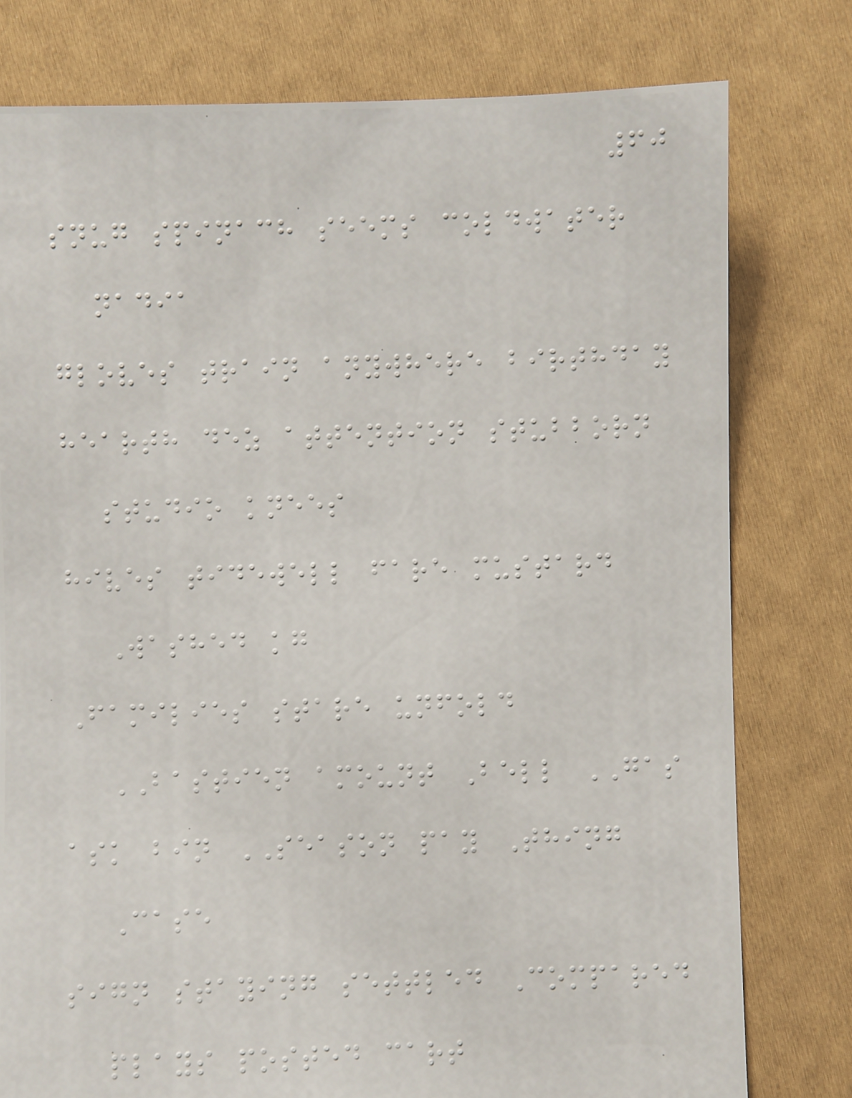60
snug spinach seems coldwater
nadia
gloves train anywhere birthday
hearth dez attention stubborn
studio knees
hives tidewell fare mustard
Washed kg
Families stare unfold
BASTIEN amount Bell GAS
ask bin SEASON pay Thing
Case
sign staying settled Compared
plays posted cart
